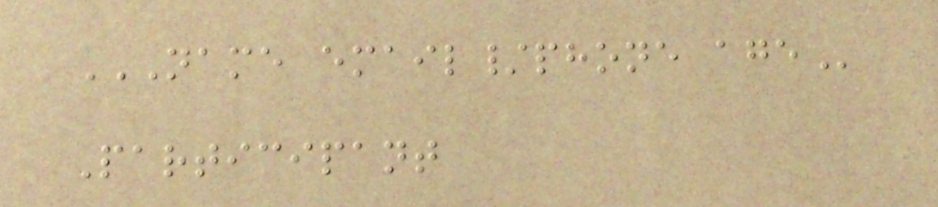NAME EMAIL/PHONE AGE
Participant
